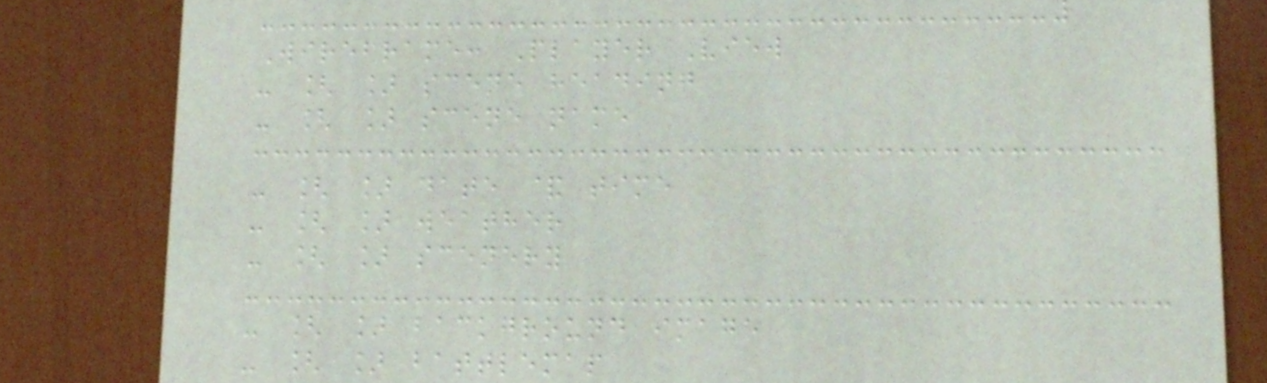Wireframe: Player View
- [ ] scene heading
- [ ] scene name
- [ ] date & time
- [ ] weather
- [ ] scenery
- [ ] background image
- [ ] battlemap
